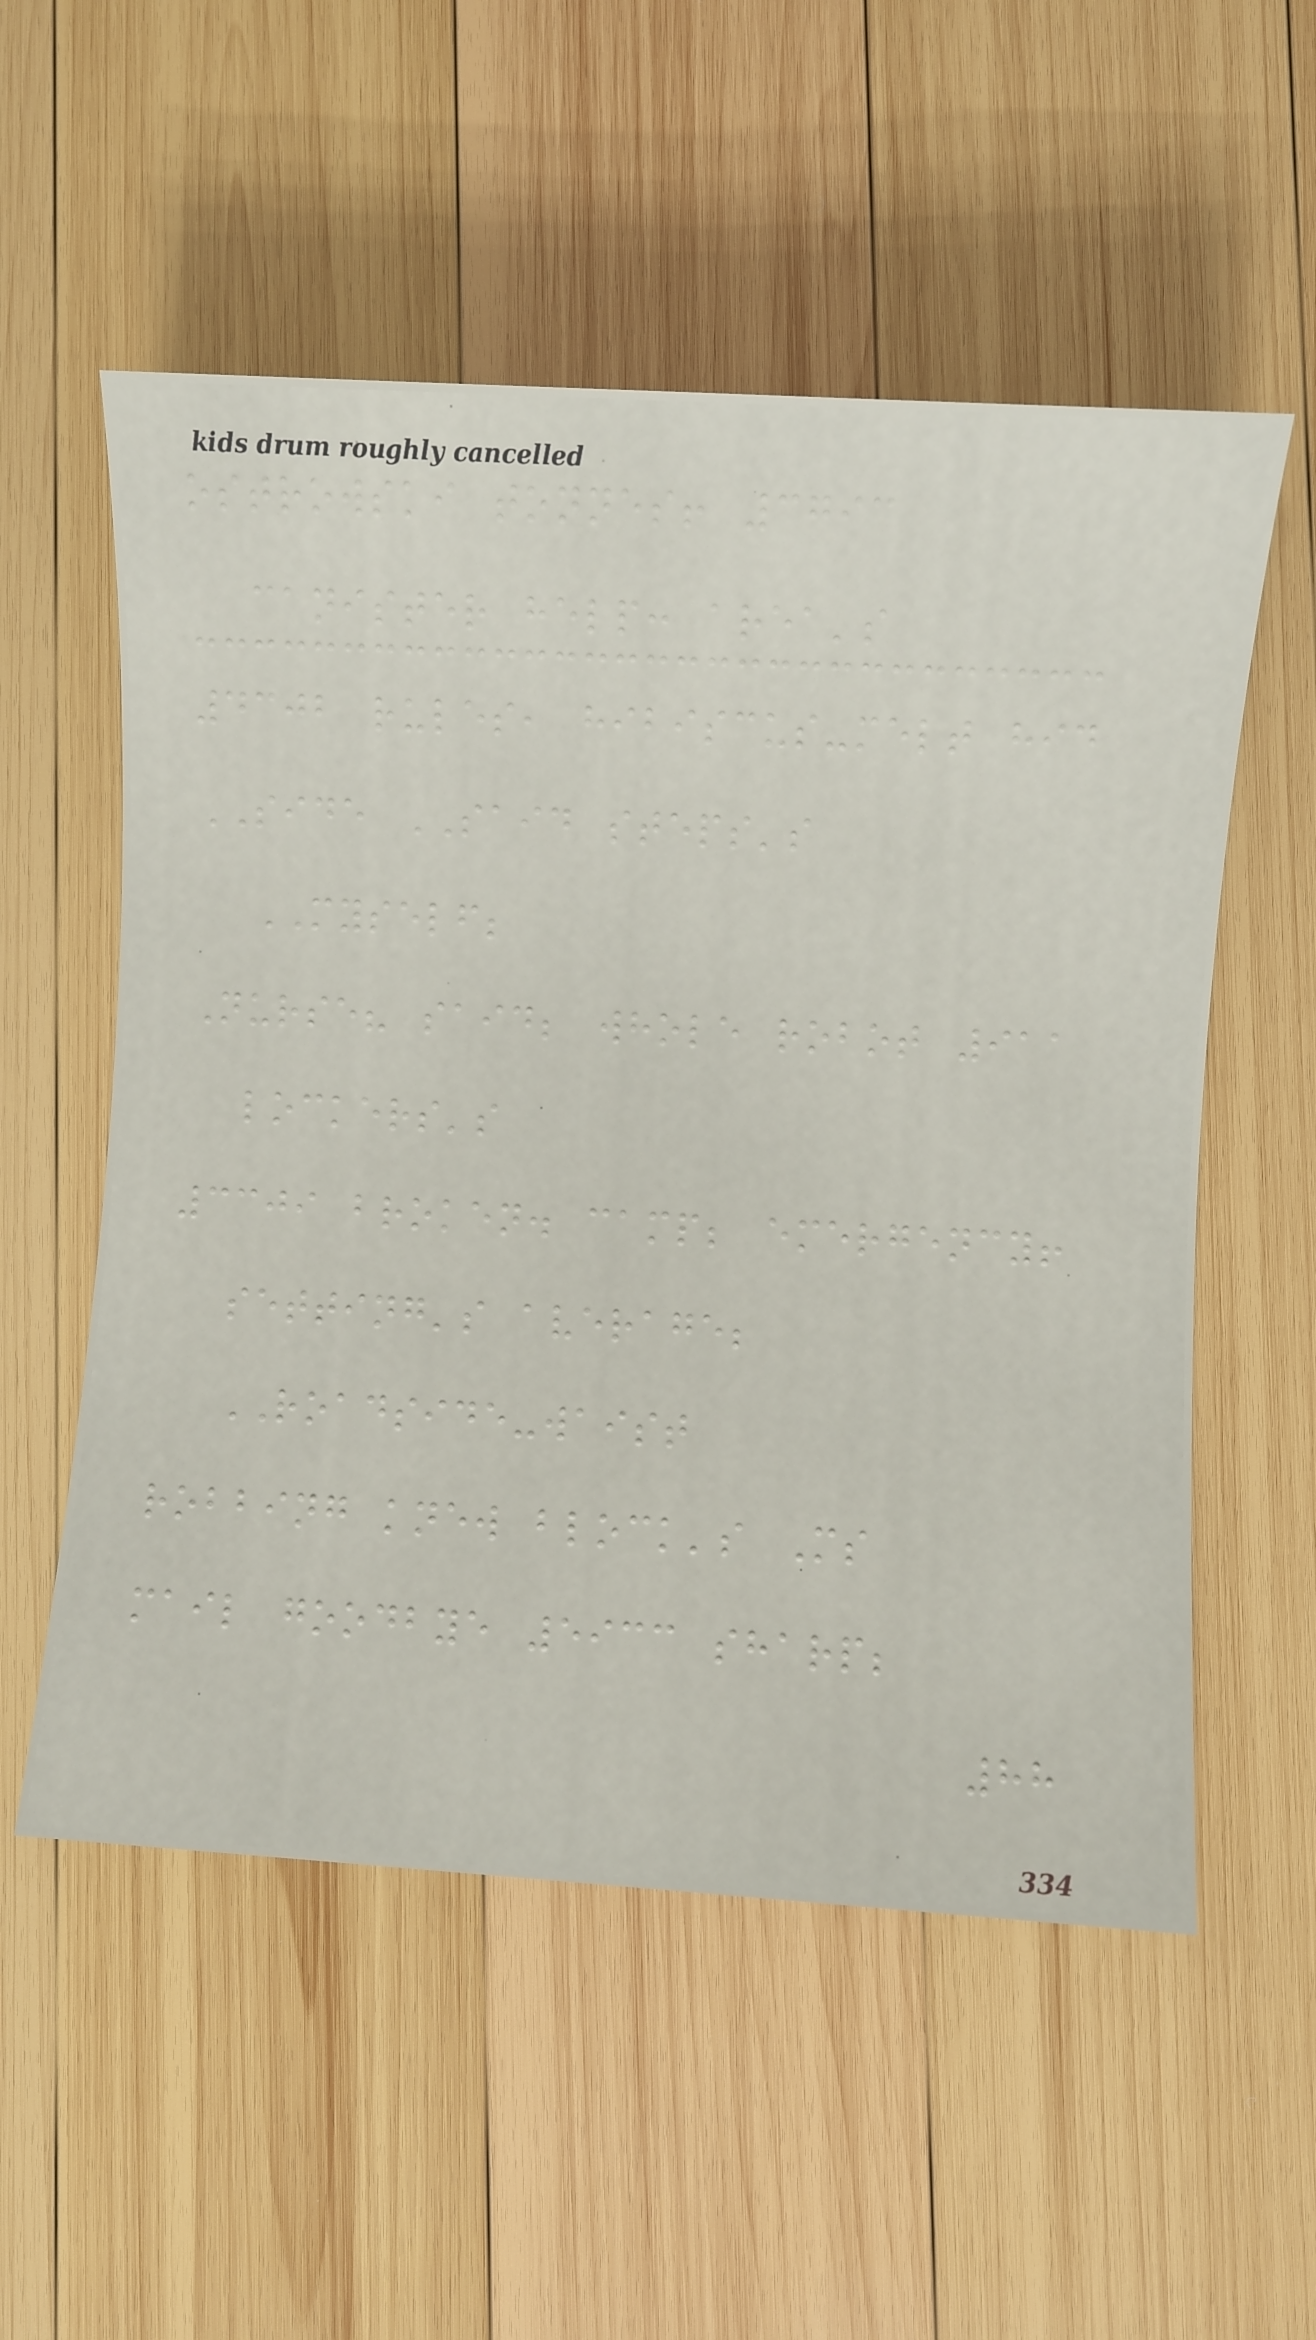ostrowski tonnes! 3793
canister help: area's
4302 rules, hibiscus-melt hid
SIDE SAID steps's
MYSELF;
Nurse? said; whole robot 911
lockers's
3309 broken. camp; emergency!
setting's average;
ROADSIDE-waist
robbing knew block's Ms
mail goodbye 5933 sharp;
88
